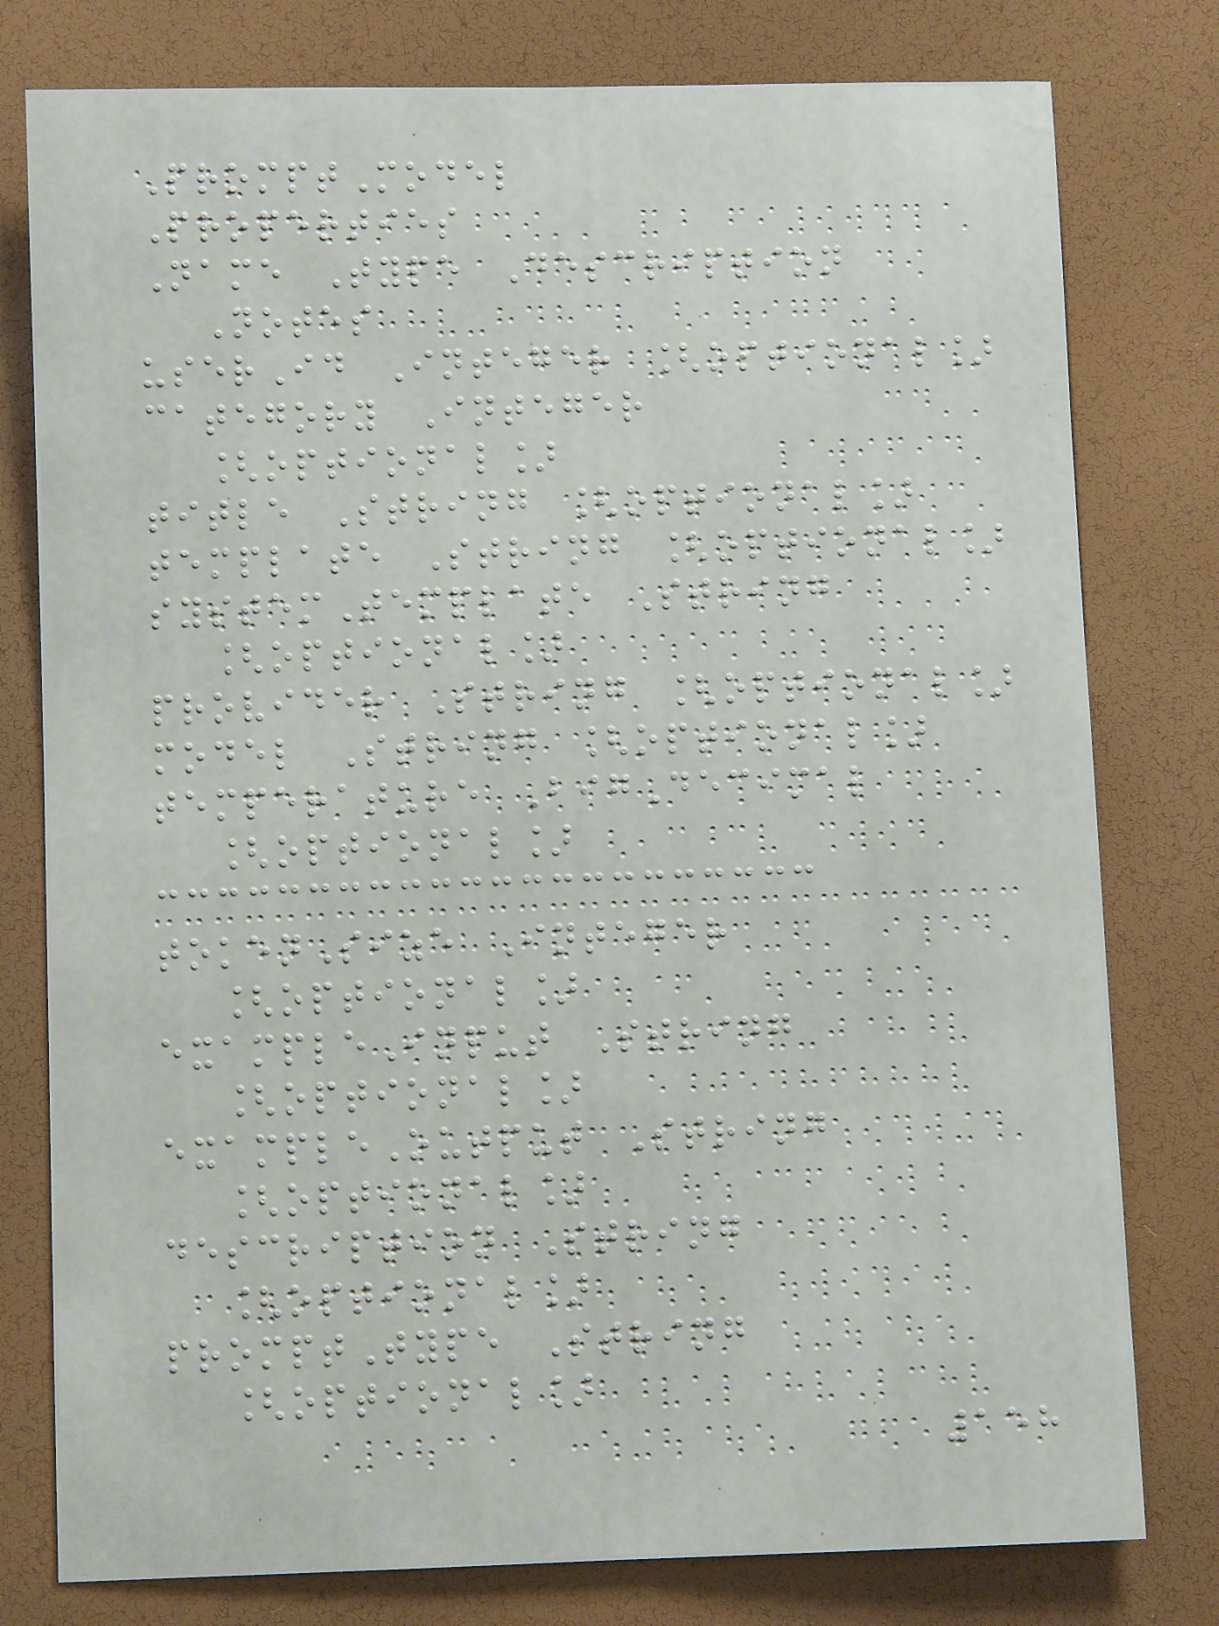PromptModel
Properties
Name Type Description
Notes
userId Integer [optional]
category Integer
[optional]
title String [optional]
template String [optional]
systemTemplate String
[optional]
provider String [optional]
model String [optional]
temperature BigDecimal
[optional]
tokenSize Integer
[optional]
exampleInput String
[optional]
exampleOutput String
[optional]
description String
[optional]
promptType String
[optional]
158
